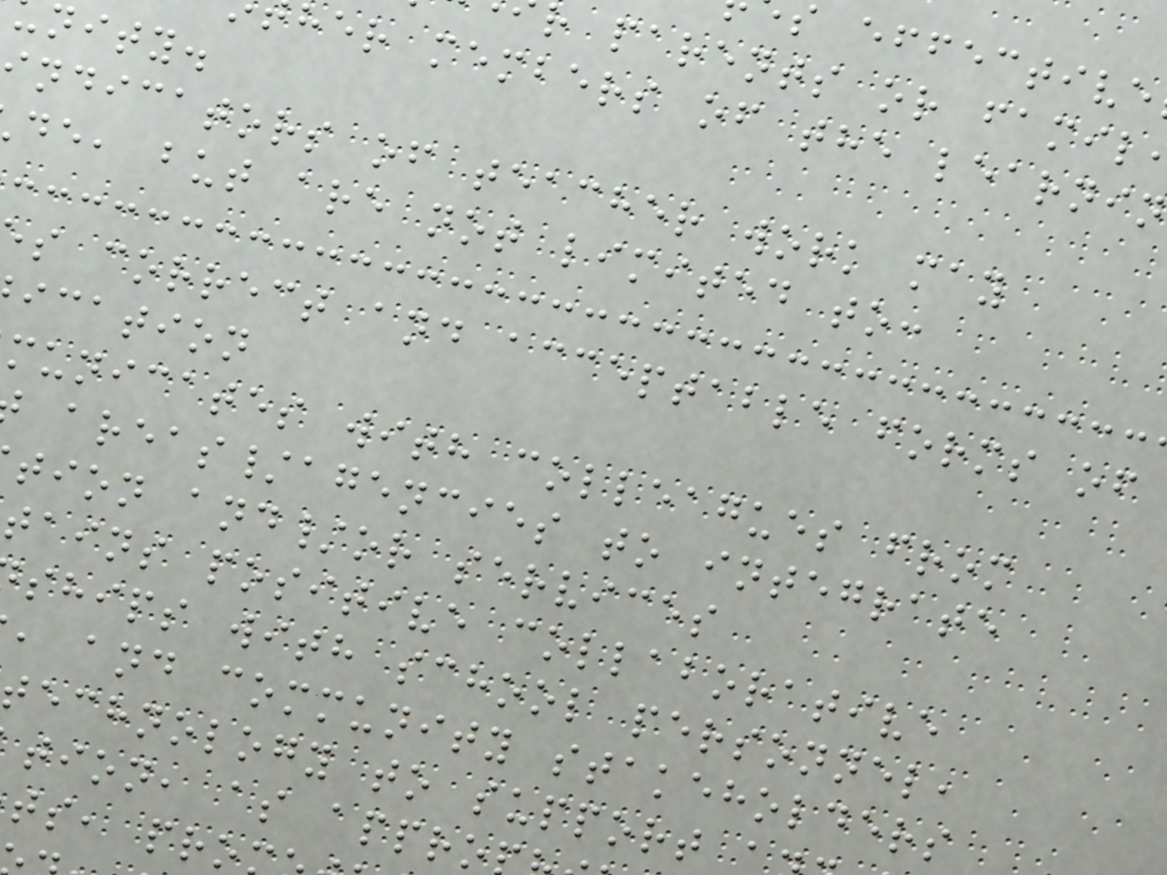s effective
r parents or famil
her members of the learnin
nity.
ndicators of teacher work may
de, but are not limited to:
s correct and acceptable forms of
ication
municates with colleagues from
areas/agencies to integrate
tion and/or services
tains positive collaborative
ships with school personnel,
, and community stakeholders
technology to support
tion, as appro
